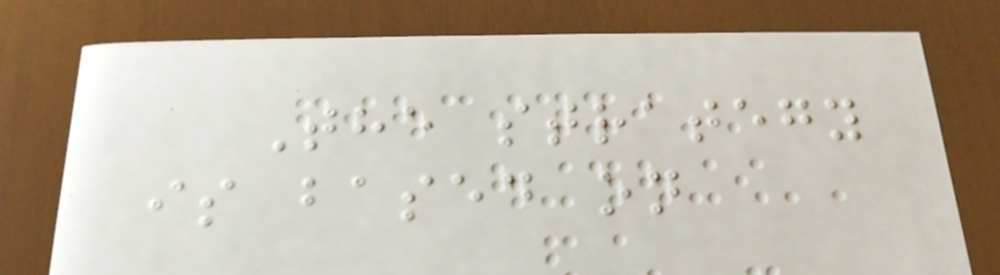The strategy
is based on
